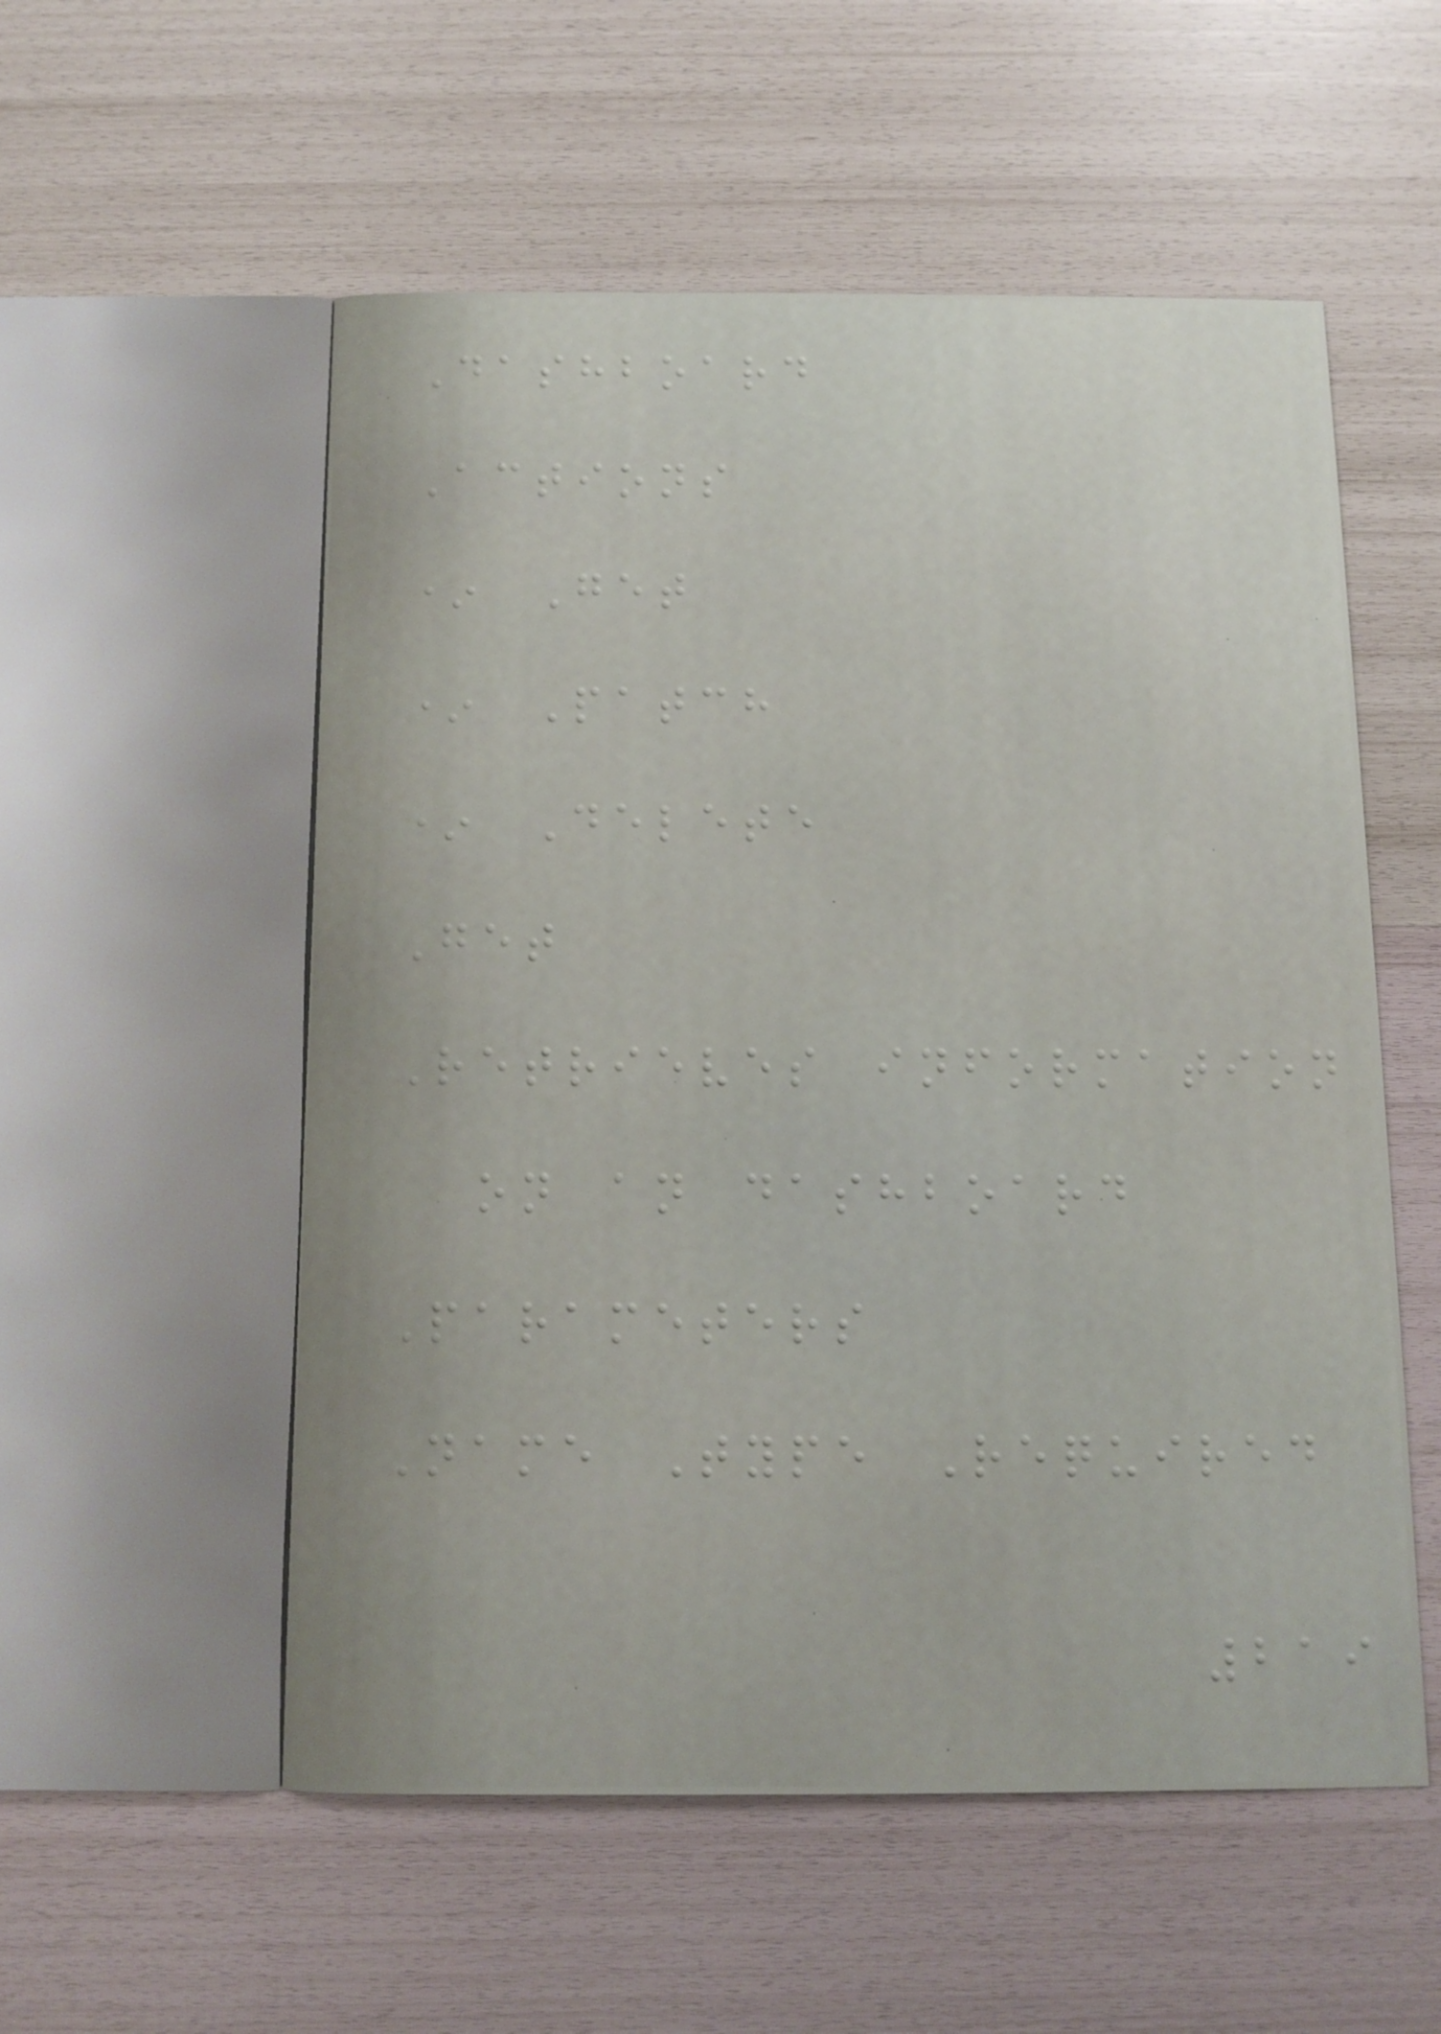Dashboard
Actions
* Get
* Patch
* Delete
Get
Retrieves information
on an dashboard
Parameters
Name Type Required
219
